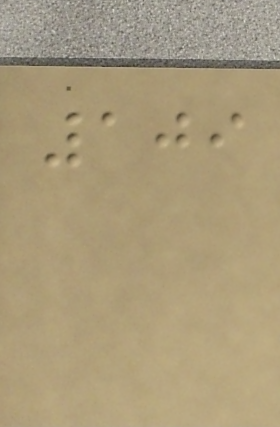109
